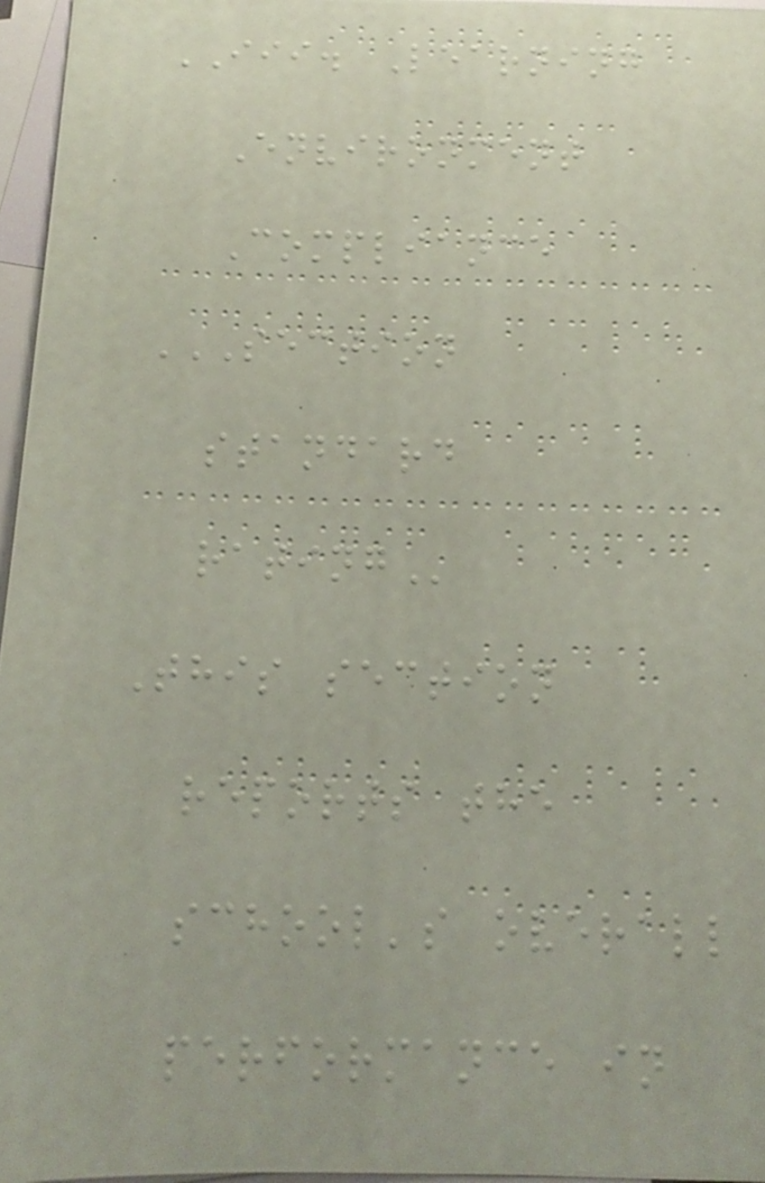III. Learning
Environment
Compliance
SECTION
STANDARD
RATING
This section
reports the
school's overall
performance in
